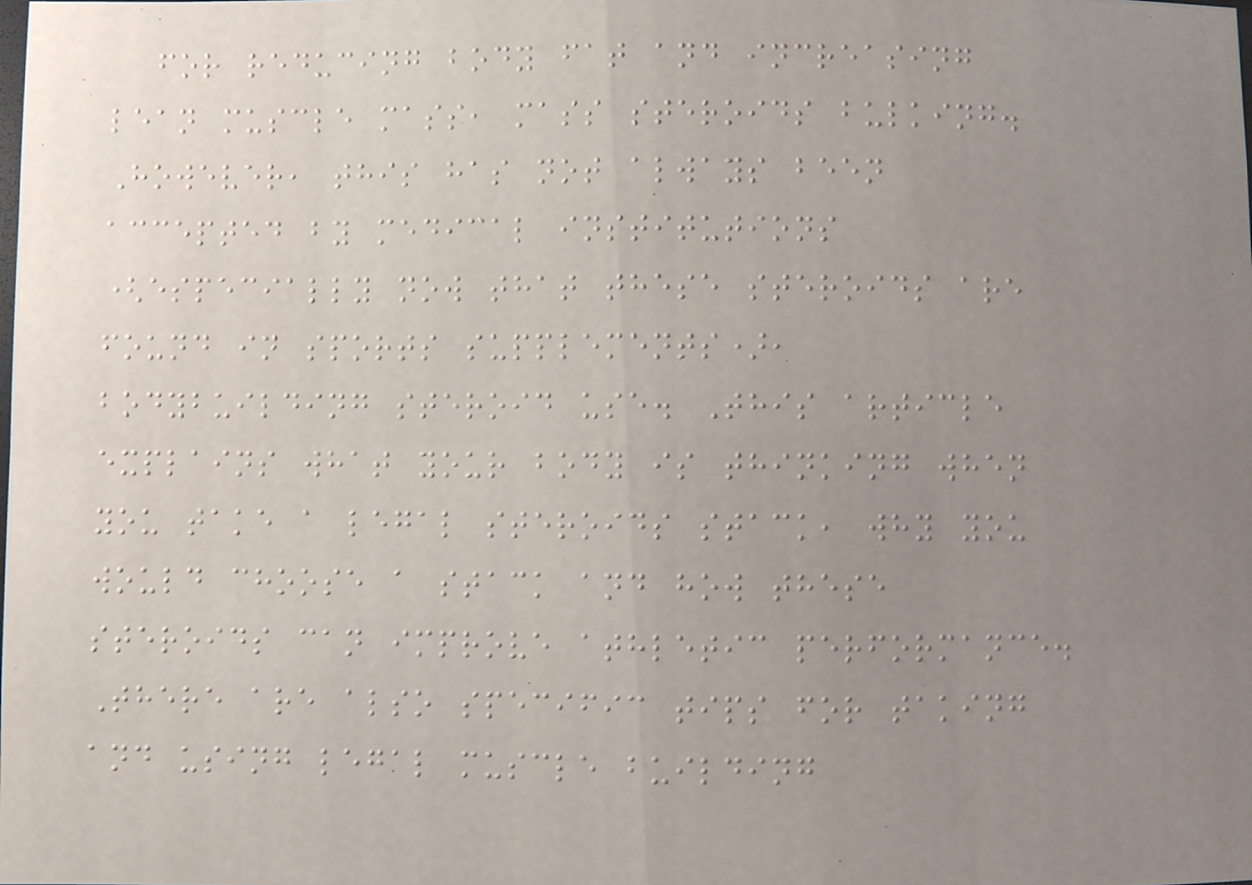for reducing body fat and increasing
lean muscle mass, mass steroids bulking.
However, this has not always been
accepted by medical institutions
(especially now that these steroids are
found in sports supplements),
bodybuilding steroid use. This article
explains what your body is thinking when
you take a legal steroids stack, why you
would choose a stack and how these
steroids can improve athletic performance.
There are also specific tips for taking
and using legal muscle building
